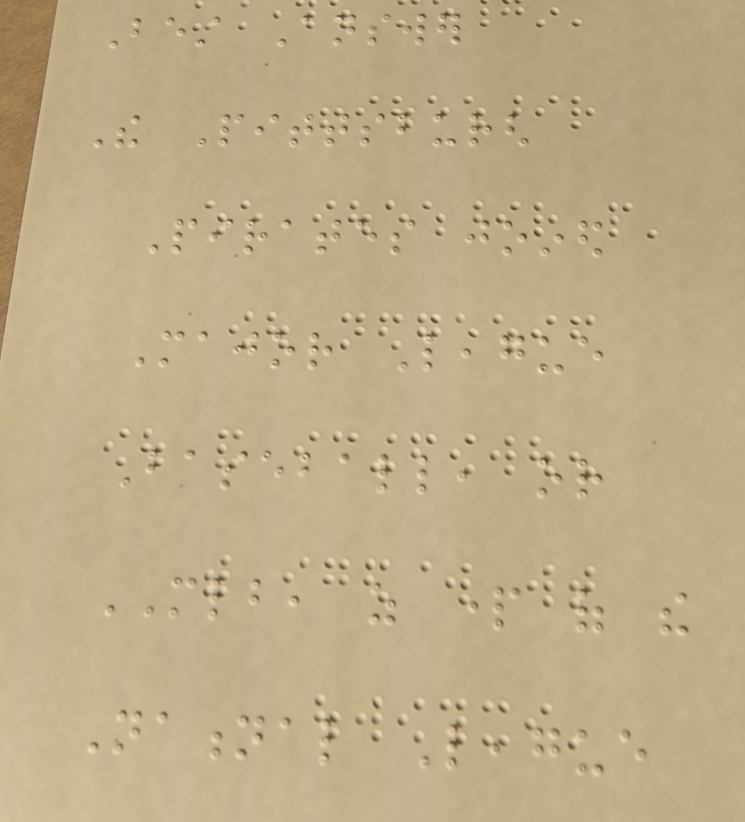Best Answer
The Pittsburgh
Pirates joined
Major League
Baseball, or
MLB, as part of the
National League
